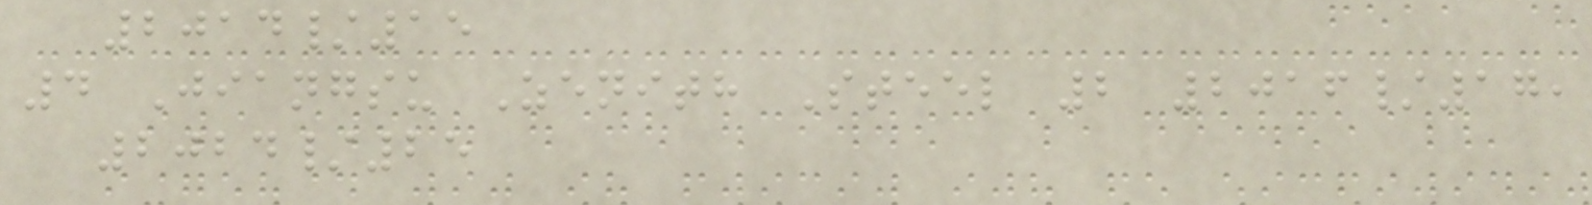2014/15
4 Jiangsu Zenith Steel 2 2016/17,
2024/25
